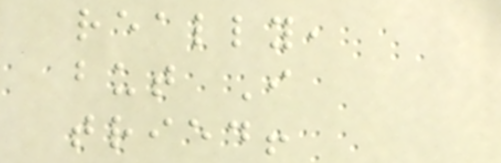really,
but I
tried!
